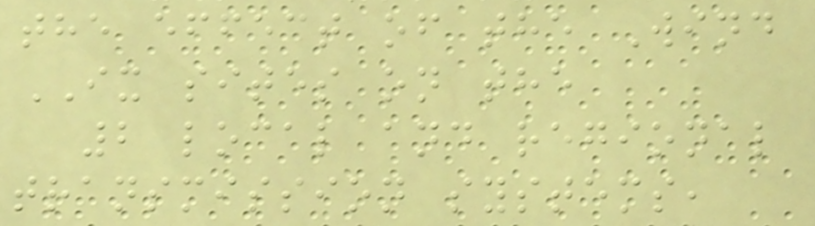the effect of the Wind
IX sites on the
2 local and regional
transmission systems,
